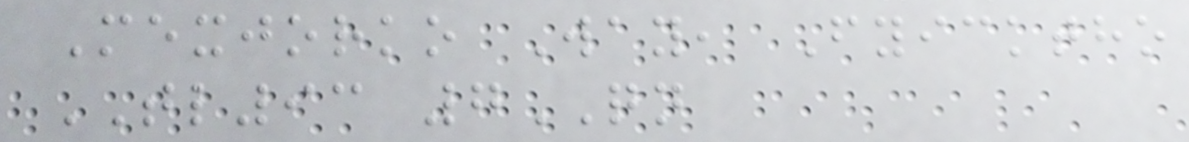Mexjorko Way, Fyicktho
TL93 7QN
